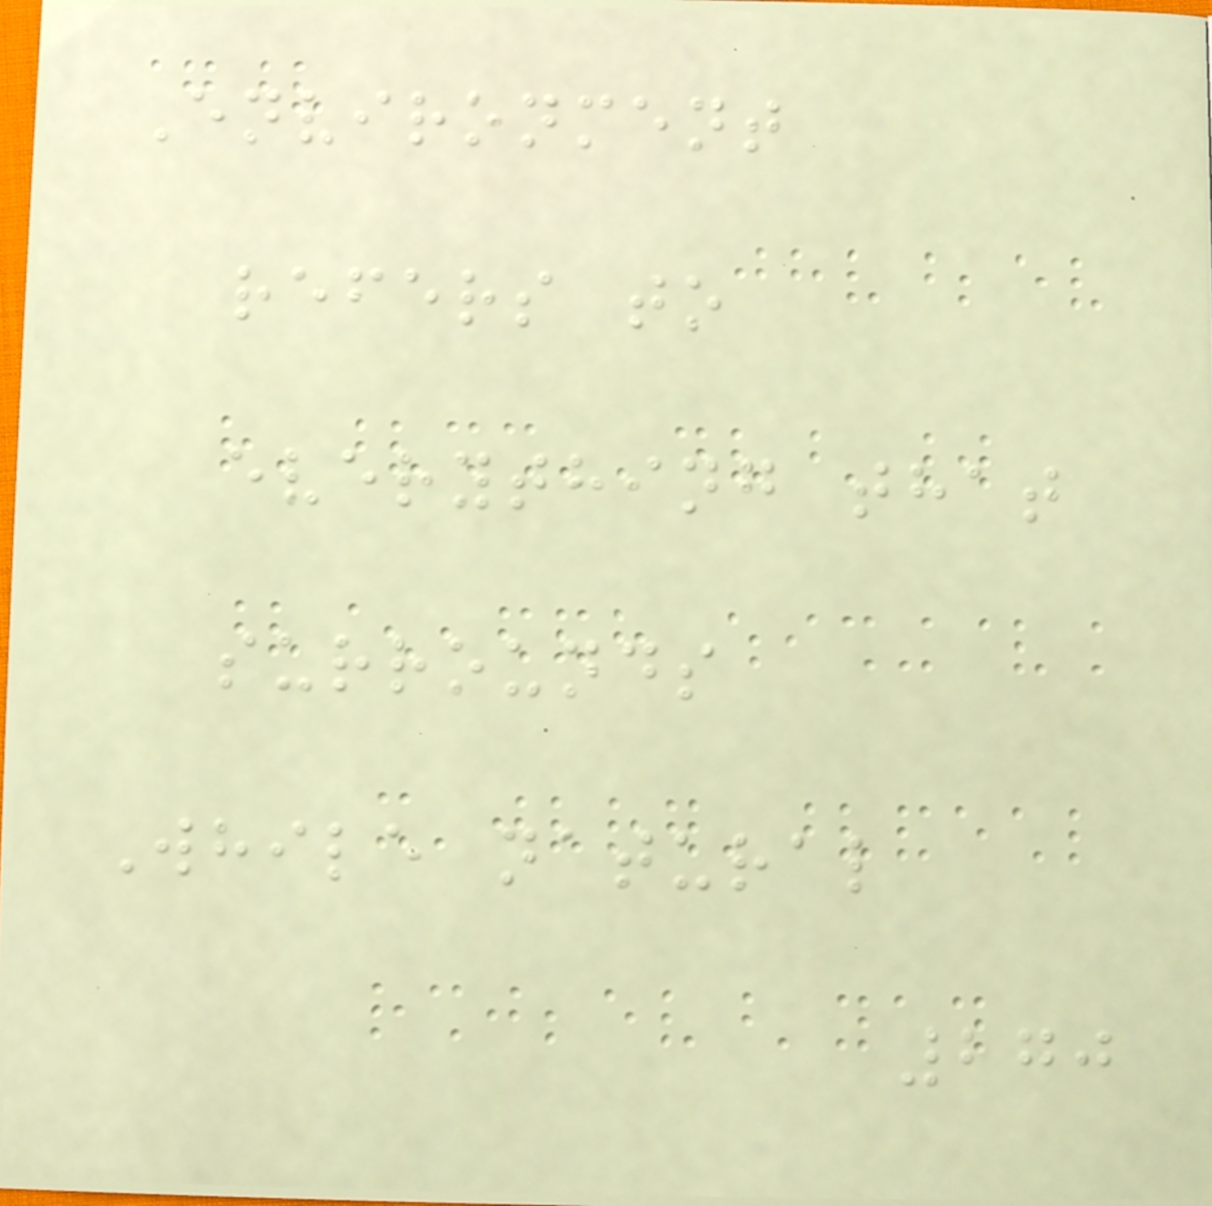Environment
refers to
everything that
surrounds
While natural
270
